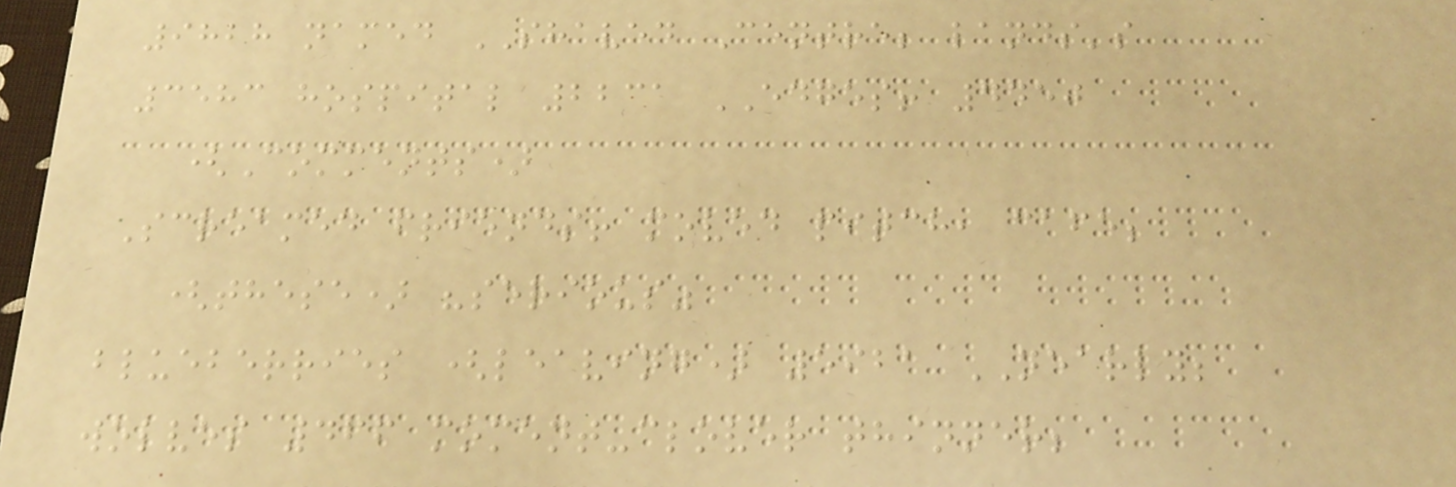9828 named SHAVED Centre; lands's
3583 hospital 2231 EDGES! 4450
(Comments)
Screamed friends! moved pitch, cafe;
(these) "serious"
blueberries (leaving) 5921 NEARLY;
wolves 466 moment-clover thinner;
